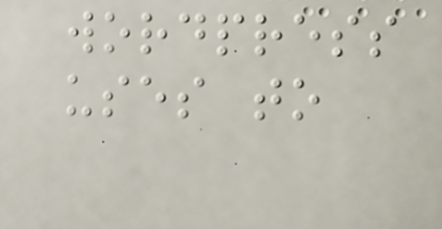wordpress
uses to
